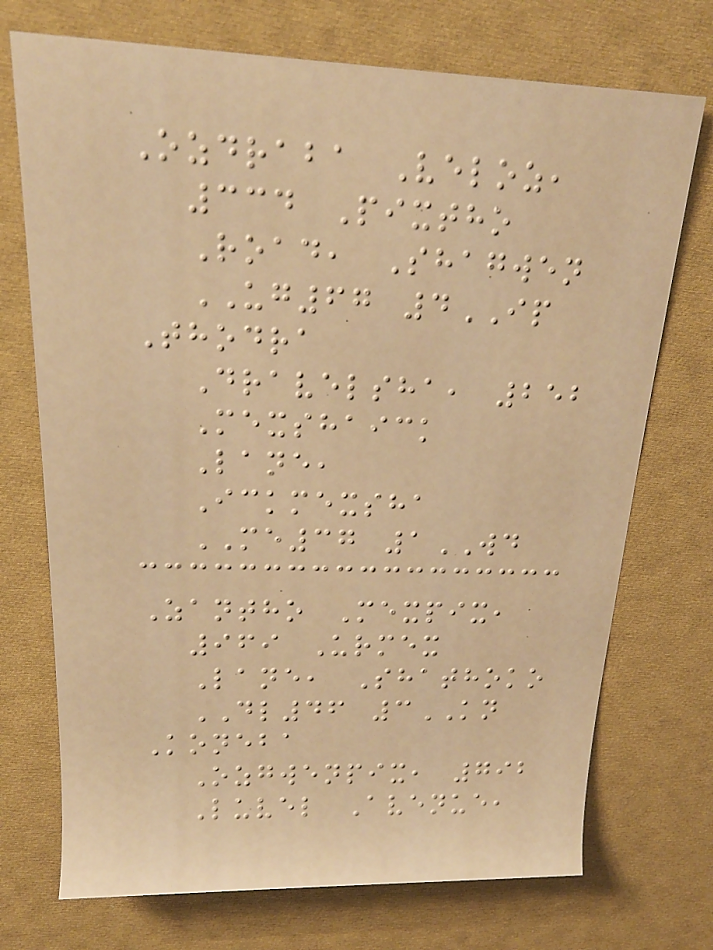Ozdraba Veloz,
334 Pixtho
Road, Shagwen
UG67 4IP
Thodra
Dravelsha, 252
Mexshaick
Lane,
Ickmexsha
ME37 1WD
Zantho Mexpix,
969 Urmex
Lane, Shathoko
DL46 3KN
Koneba
Ozgwenpix, 792
Luvel Avenue,
